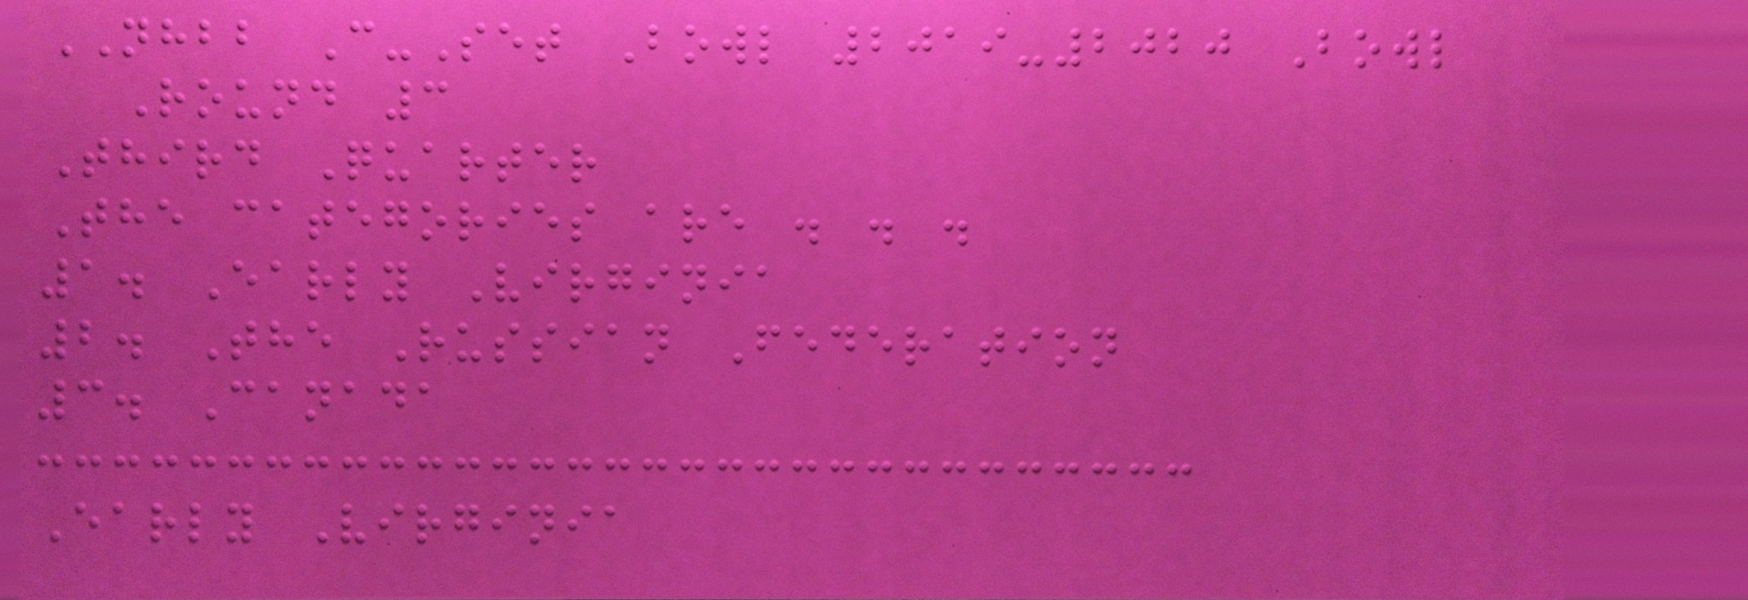NHBB C-Set Bowl 2019-2020 Bowl
Round 3
Third Quarter
The categories are . . .
1. Early Virginia
2. The Russian Federation
3. Canada
Early Virginia
